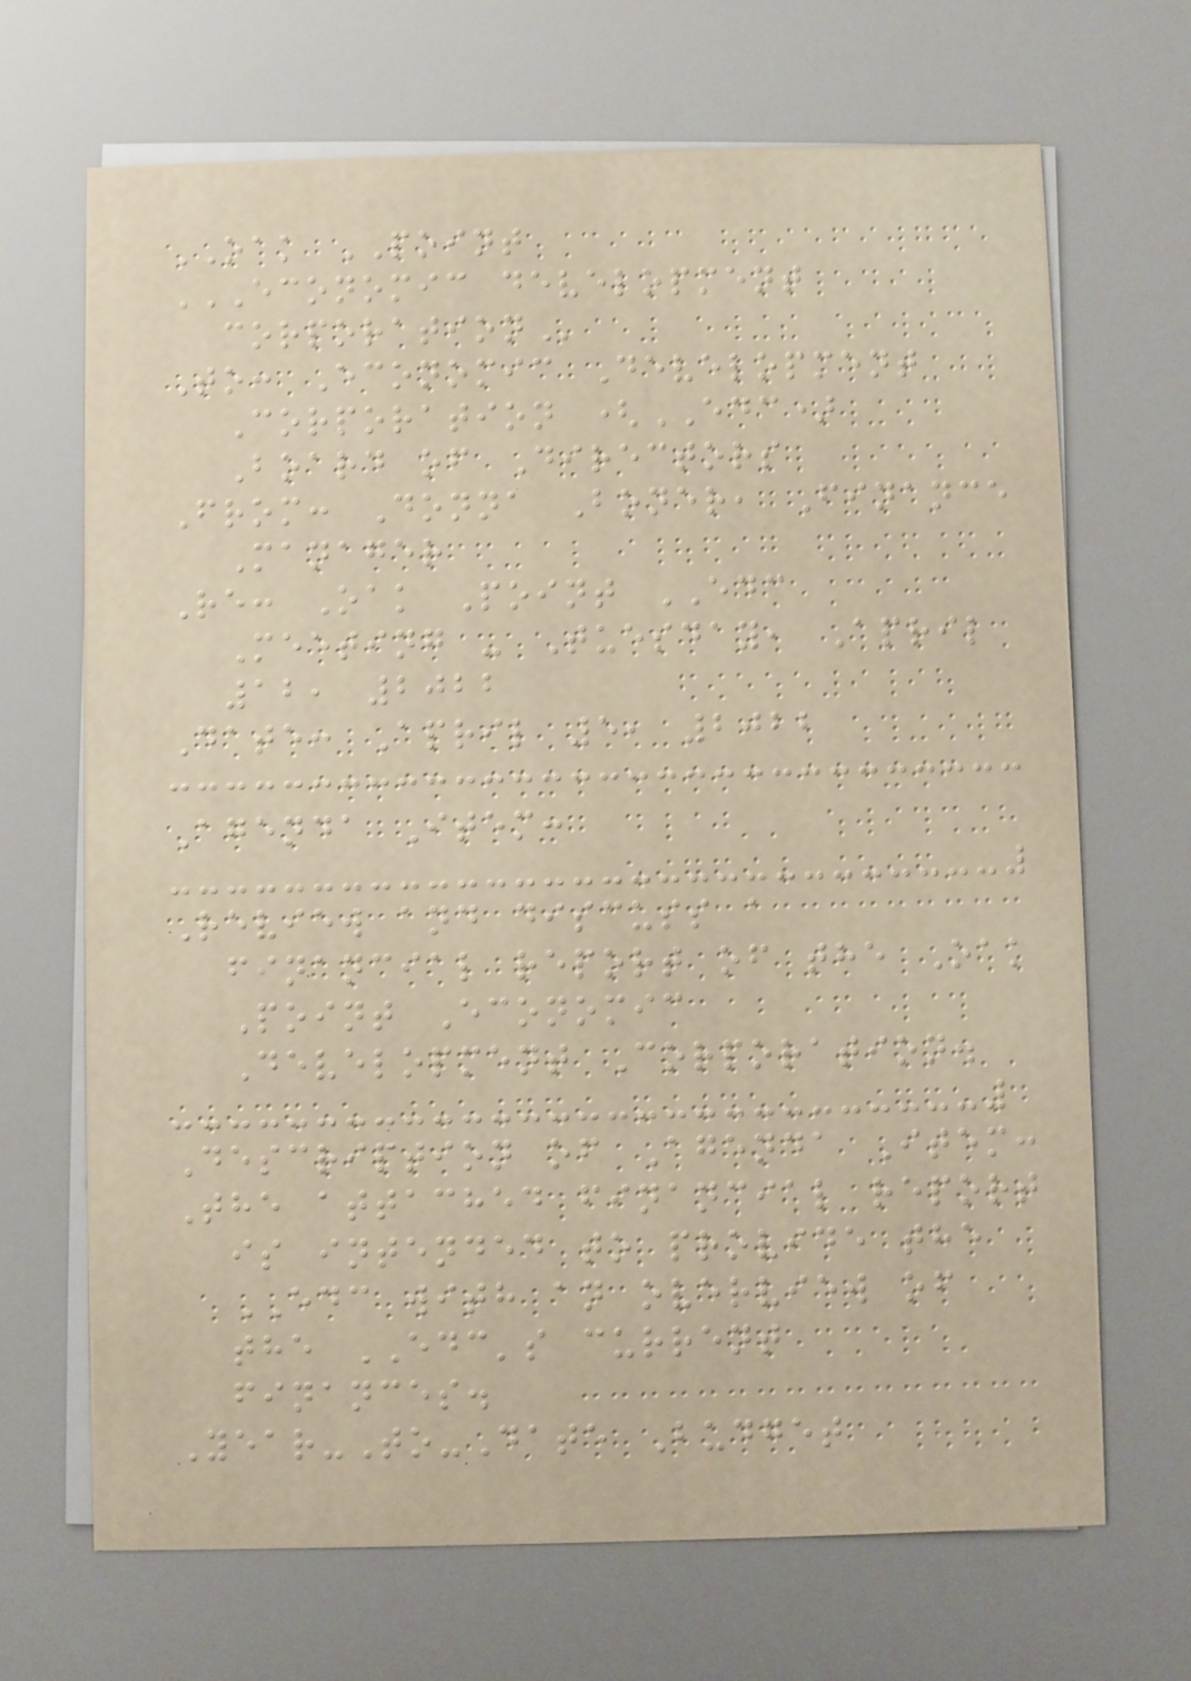OAK POINT
ECONOMIC DEVELOPMENT
CORPORATION
To: Economic Development
Corporation (EDC)
Board of Directors
From: Donna Boner, Finance
Manager
Re: Oak Point EDC
Meeting - Tuesday, April
12, 2022
Date: April 5, 2022
Agenda Item:
Review and discuss a
financial report of the Oak
Point Economic
Development Corporation.
Description of Agenda Item:
The attached financial report
is intended to provide the
EDC with an overview of
the EDC's current
finances.
Year-To-Date Budget
